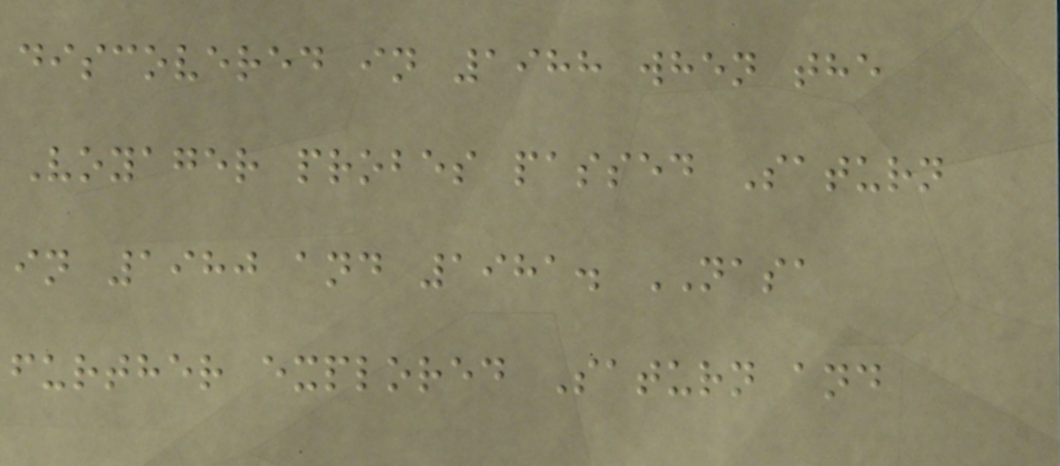discovered in 1988 when the
Voyager probes passed Saturn
in 1980 and 1981. NASA
further explored Saturn and
